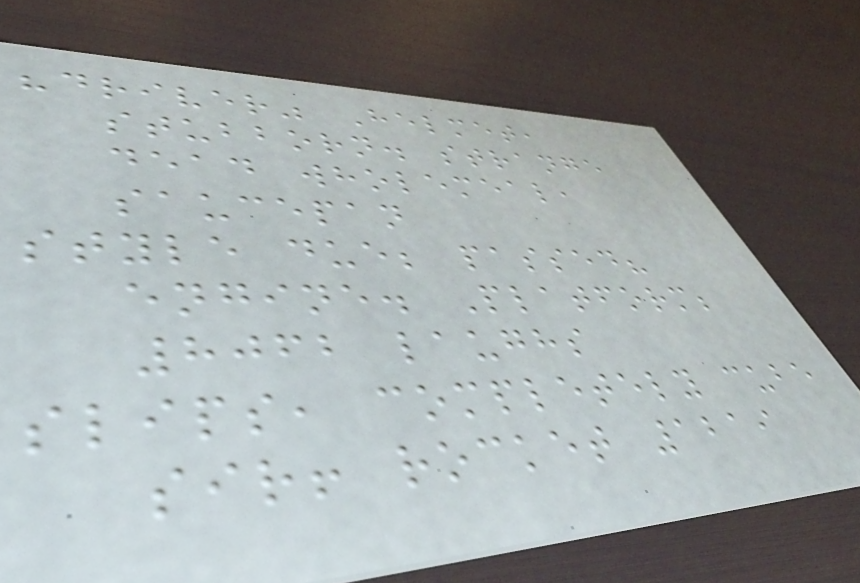"driver" Helmet,
stubborn. strange
dead wholemeal,
saucepan
style due; passed?
engine. Platform;
8062 laughs
slips, completely cube
sir! rocket 1219
